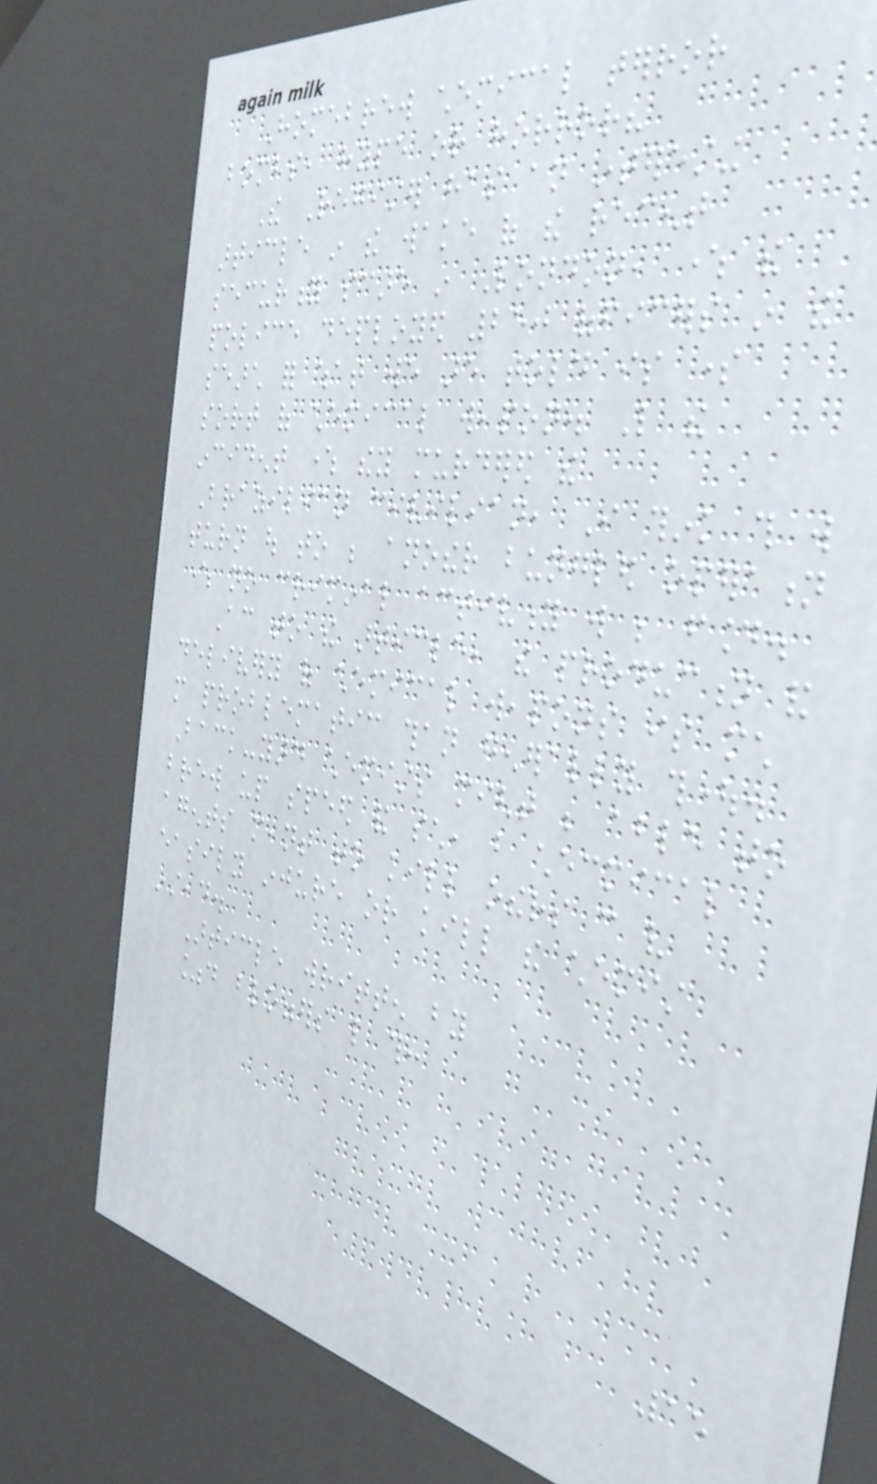Homebrew chemical terror
bombs, hype or horror?
The Register has an interesting
article in the wake of the recent
security scare in London, where the
police deployed 250 officers in the
search for what we are told is some
sort of chemical weapon. Like the
incident where they murdered the
Brazilian civilian, I think this will
turn out to be another bungled operation
where no criminal activity will be found.
According to the article, the production and
delivery of chemical weapons is much
more problematic than generally thought.
Back-yard chemists might be able to
brew up speed and such, but checmical
agents meant to kill others can very
easily injure or kill the chemist
instead.
Article written by
%d bloggers like this:
15
